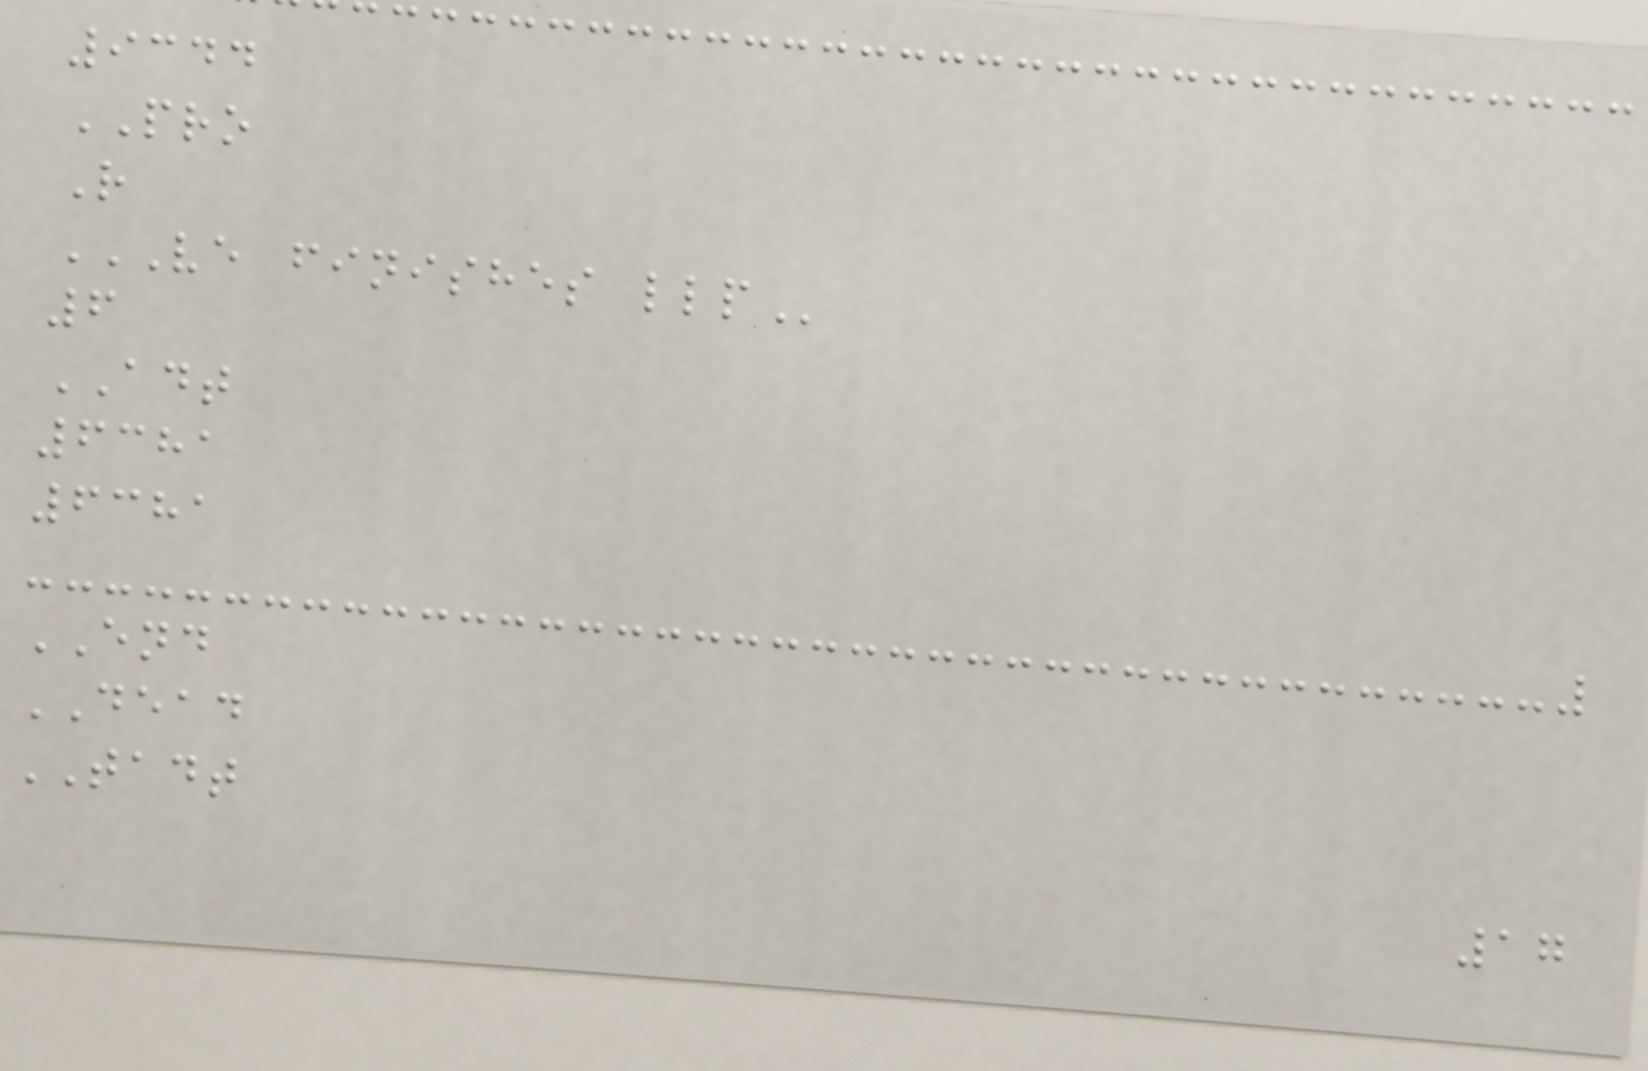9344
PRO
R
VE FINISHES LLP
6
ADT
6381
6381
END
DEAD
TADT
17
